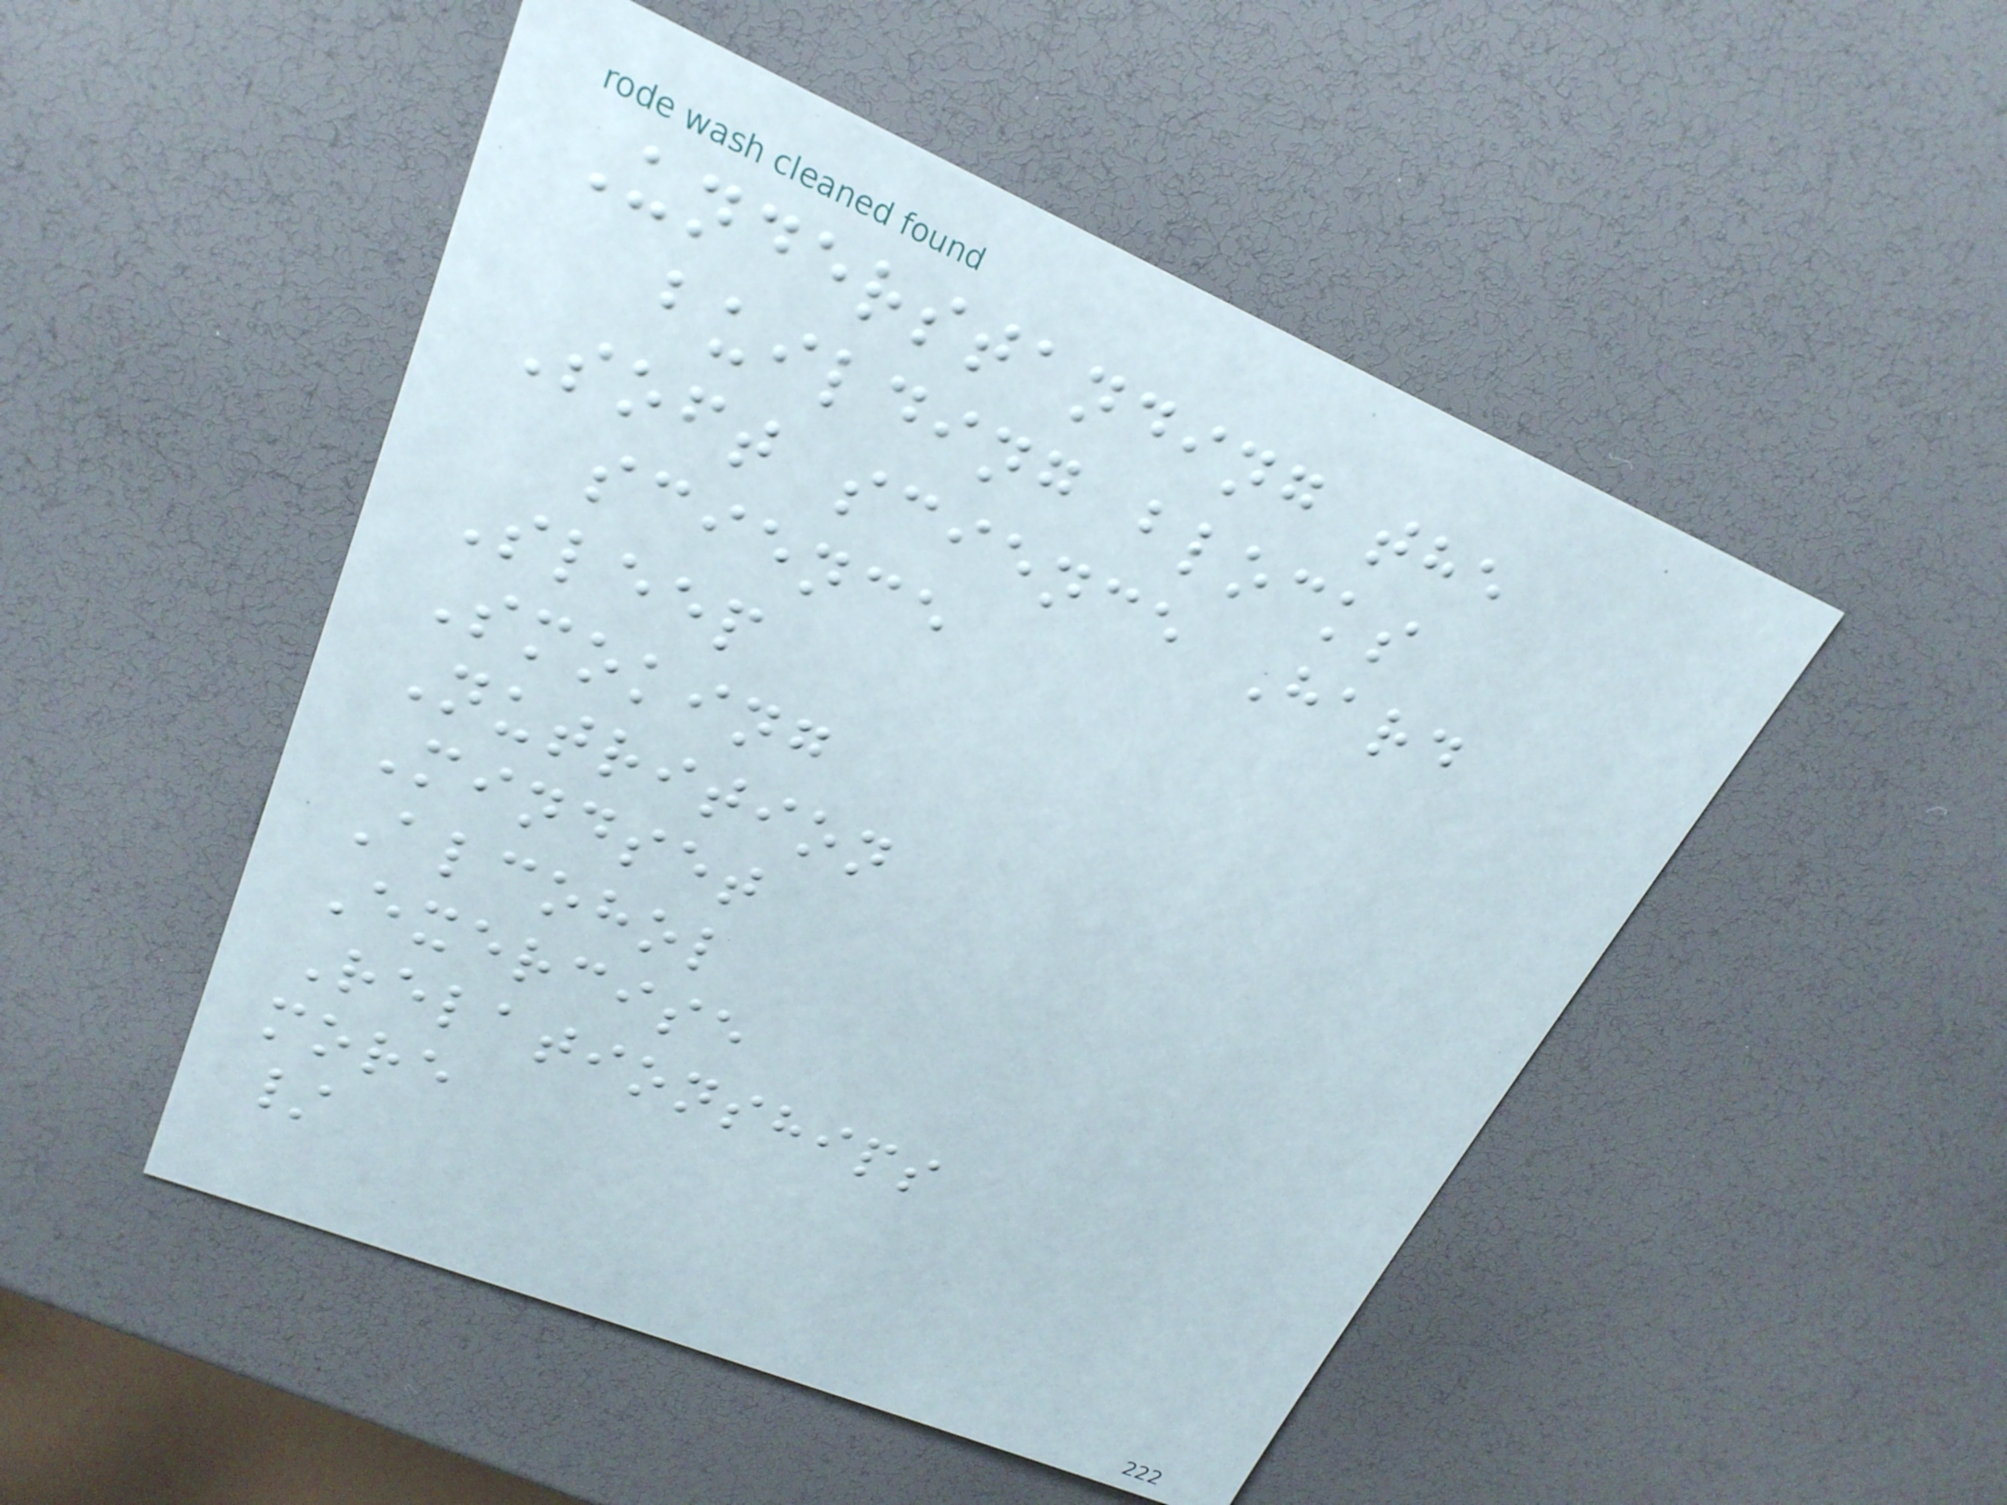Understanding the
building blocks
Soft science Hard
science
Sleep
Smoking
Nutrition
Mindset
Alcohol
Exercise
Relationships
more
/
